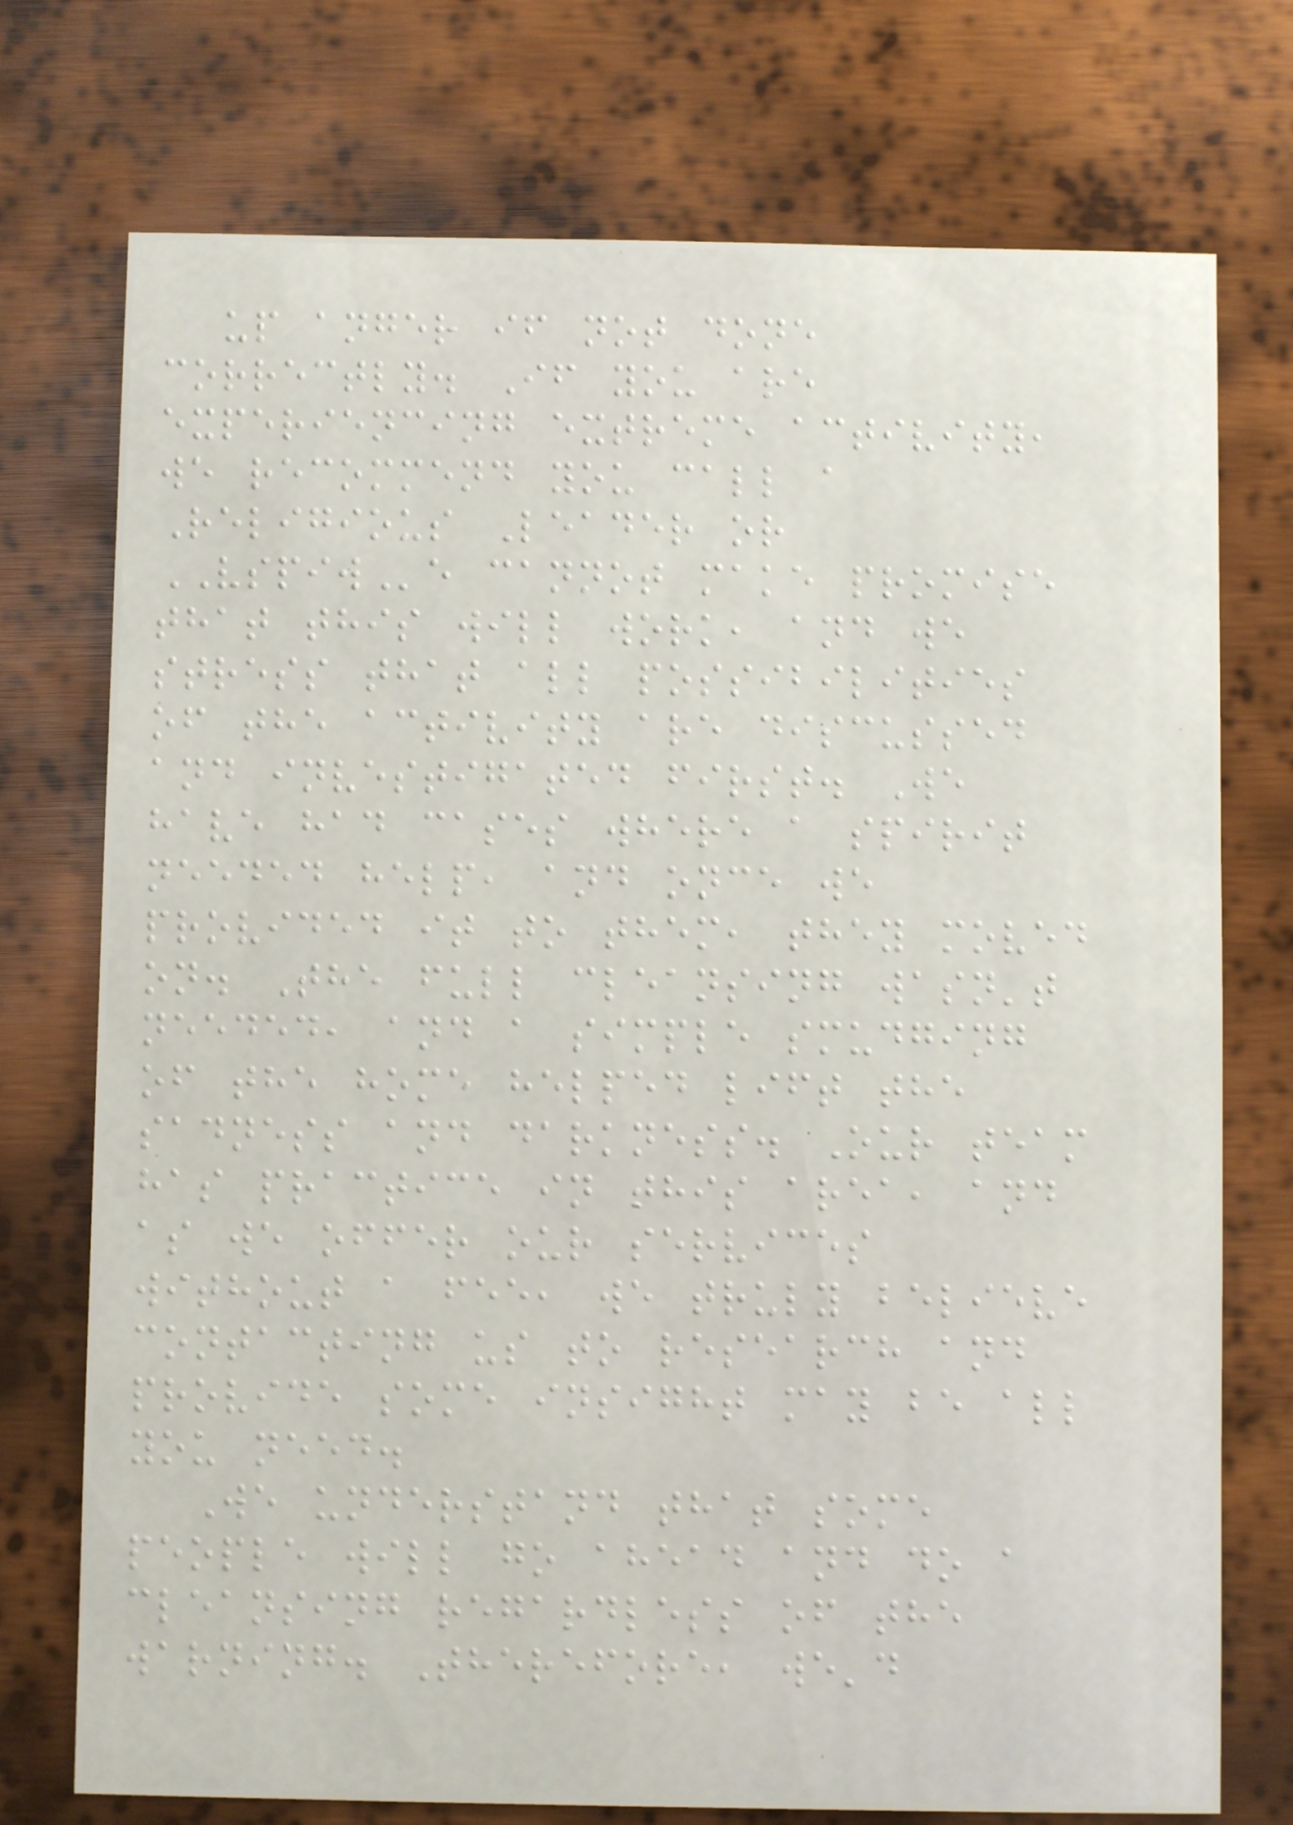up anger if not done
correctly. If you are
experiencing extreme activity,
we recommend you call a
Religious Leader or
VSPIWe cannot make promise
that this will work, and we
stress that all possibilities
of the activity are discussed
and investigated first. We
have had cases where a spirit
needed help, and once we
provided it to them, they moved
on. The full cleansing wasn't
needed, and a simple smudging
of the home helped lift the
sadness and darkness. Our team
has practice in this area, and
as we offer our services
without a fee, we truly believe
contacting us to research and
provide some insight may be all
you need.
We understand that some
people will go ahead and do a
cleansing regardless of the
warning. Therefore, we'd
